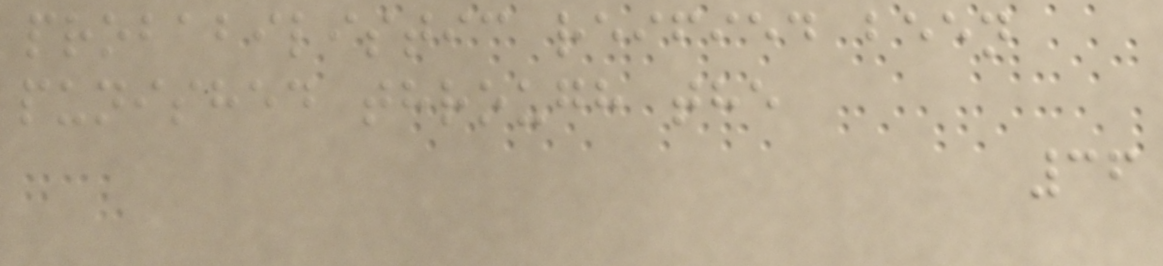probabilistic reified been
punished through the
36
